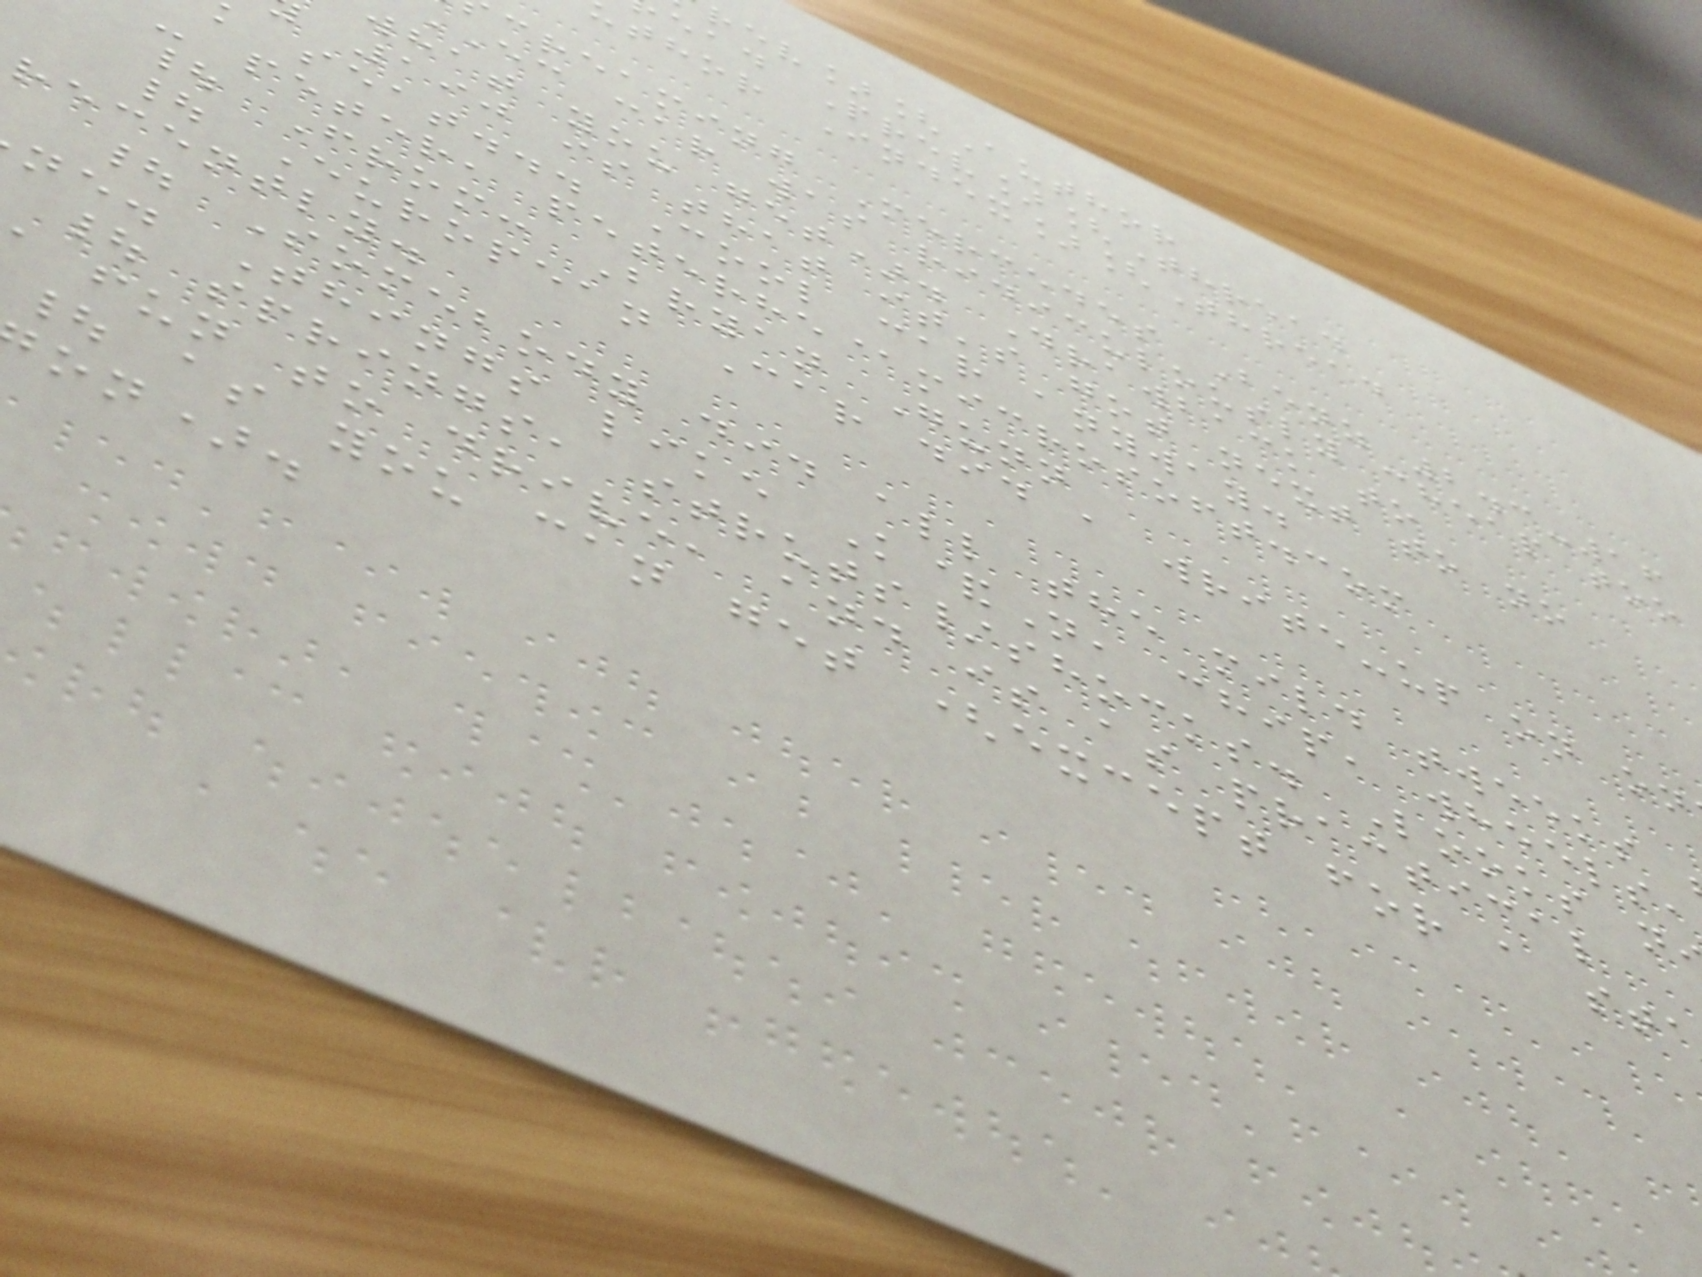rev][Author
ead Prev][Thread
thor Index][Thread
creaming Mercedes Benz 2.3-16
ec car was ridiculously cheap too
what you get). Drawback to
190 is that it's got next to no
seat... Cool car anyway.
- peter, peterhe@microsoft.com
| From: Bryan Gunn
| European Car did a write-up on on
recently.
| Somebody did all the mild tweeks
ne. Things like K&N, chip, wheels,
| springs, struts/shocks. Looks n
fun to drive, and is as practical
| as you can get (except for a sta
on).
